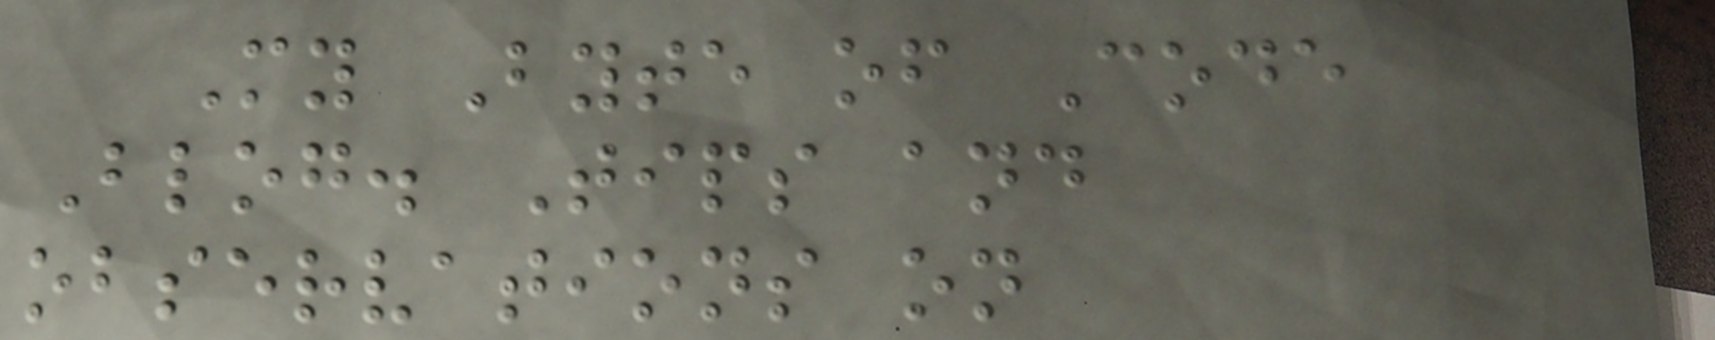My Byte of Code
Blog. Tips and
observations on
